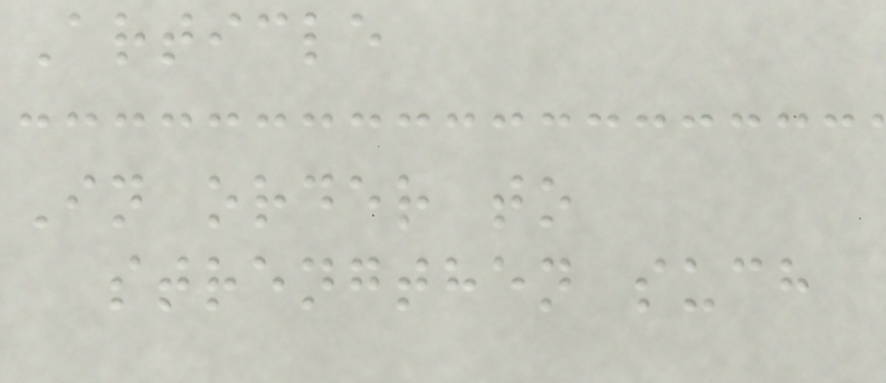Article
In order to
strengthen such
